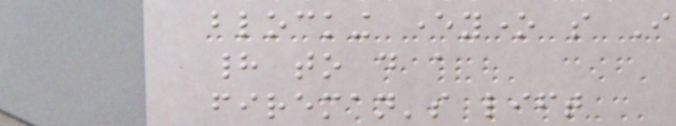blocking everyone so I
had to do a
fireman's lift
